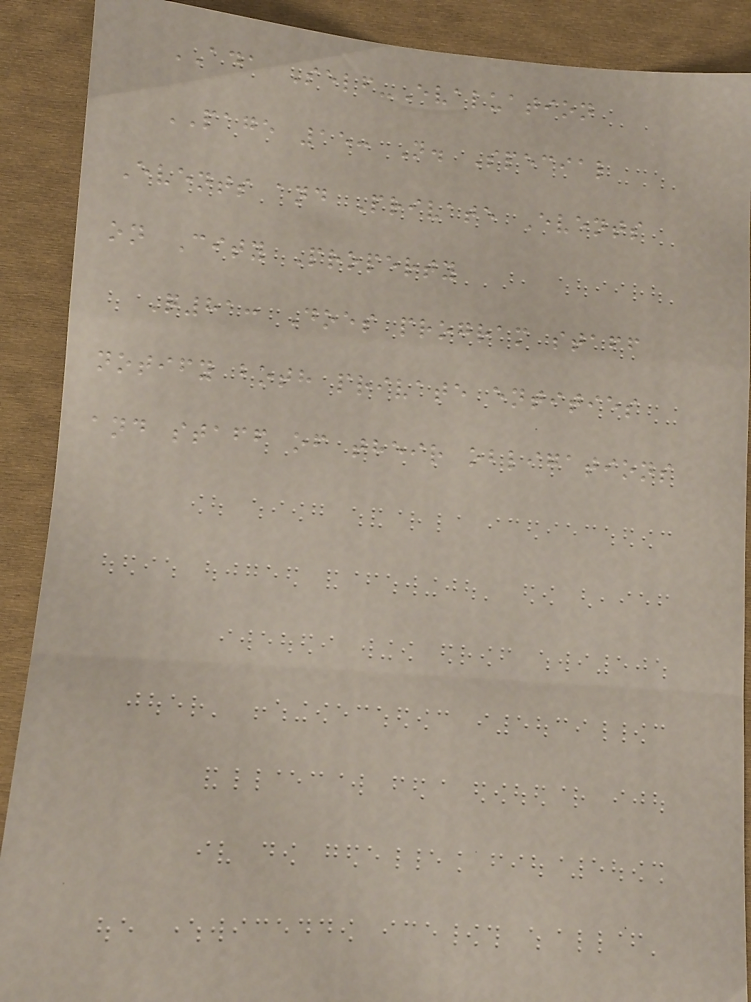ADA Self-Evaluation
PAGE 15: N. Special
Events and Private Events
on City Property
Q81: Does program staff
notify both private entities
and staff of their obligations
